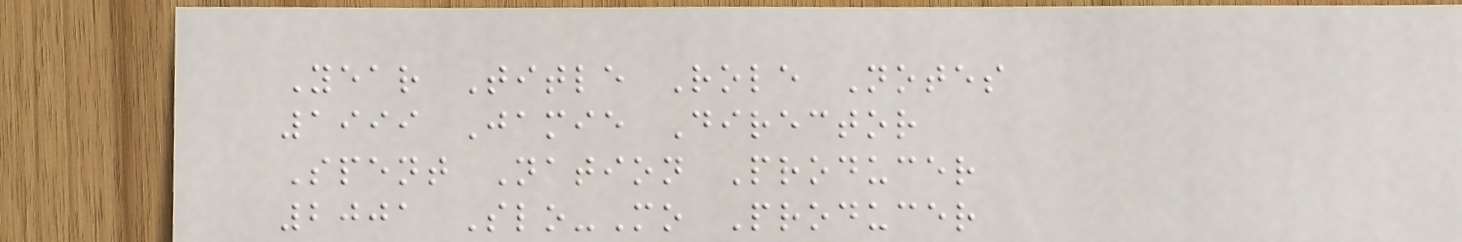Year Title Role Notes
1999 Jamie Director
Spent Nation Producer
2001 Slo-Mo Producer
